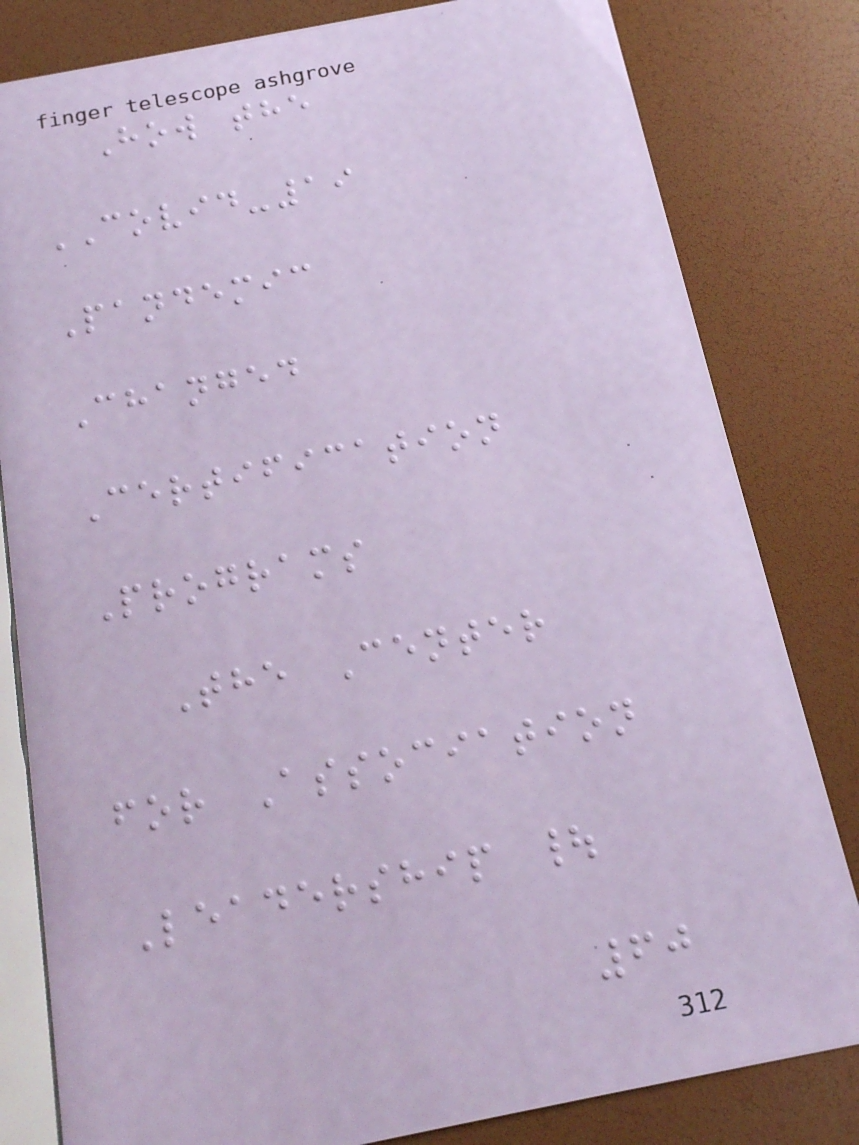How the
COVID-19
Pandemic
Changed
Certification
Programs
The Center
for Association
Leadership |
60
